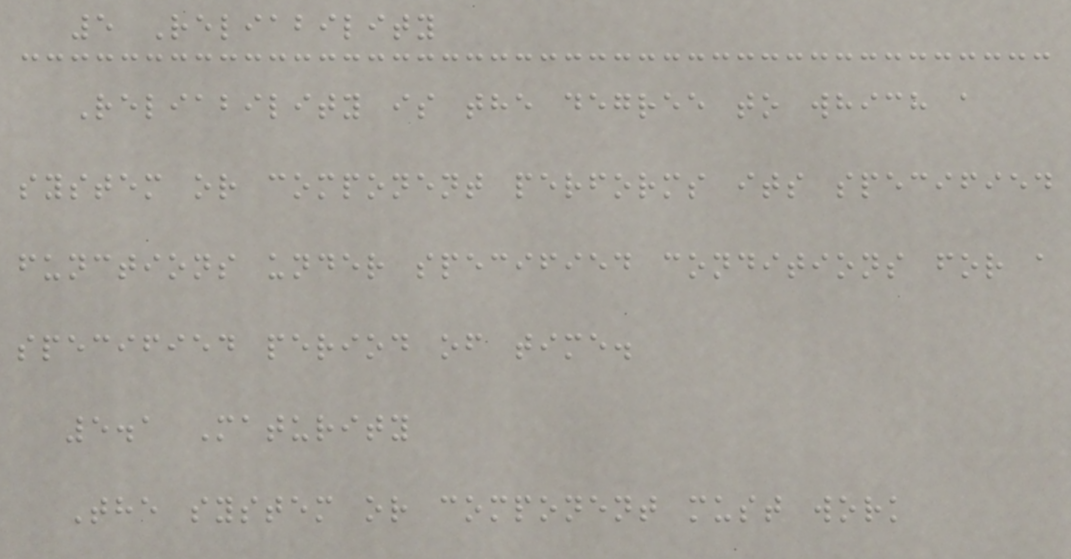5 Reliability
Reliability is the degree to which a
system or component performs its specified
functions under specified conditions for a
specified period of time.
5.1 Maturity
The system or component must work
